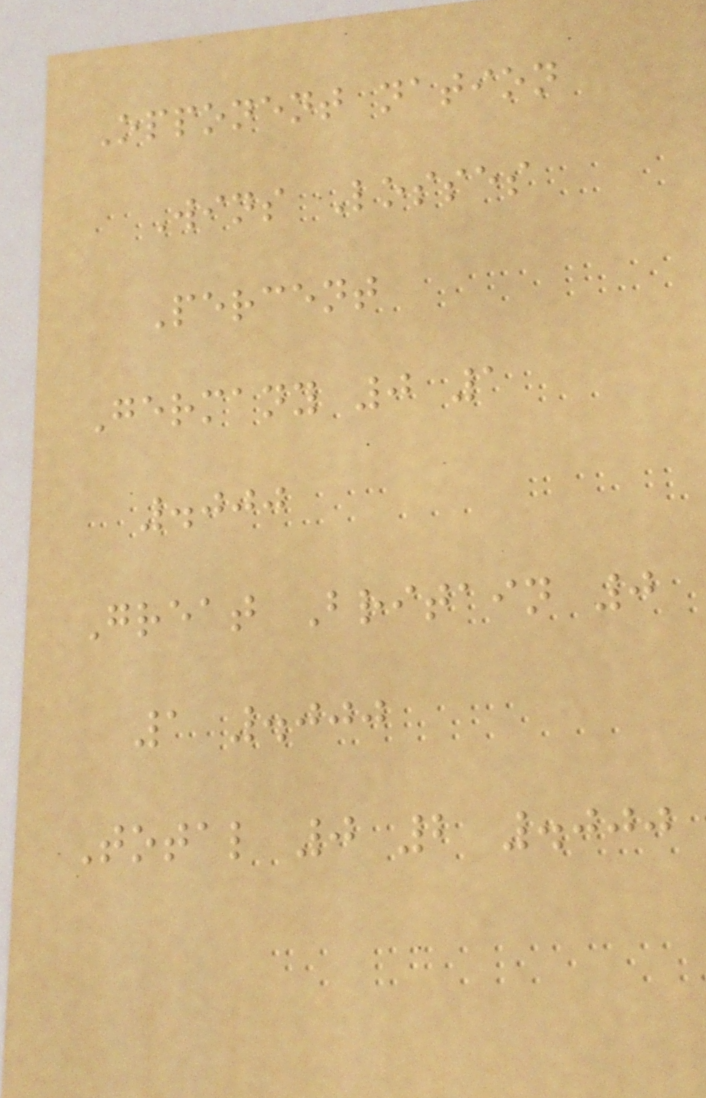Opponent nation
Wins Losses
Percent
Germany 0 1
.000
Great Britain 0
1 .000
Total 0 2 .000
